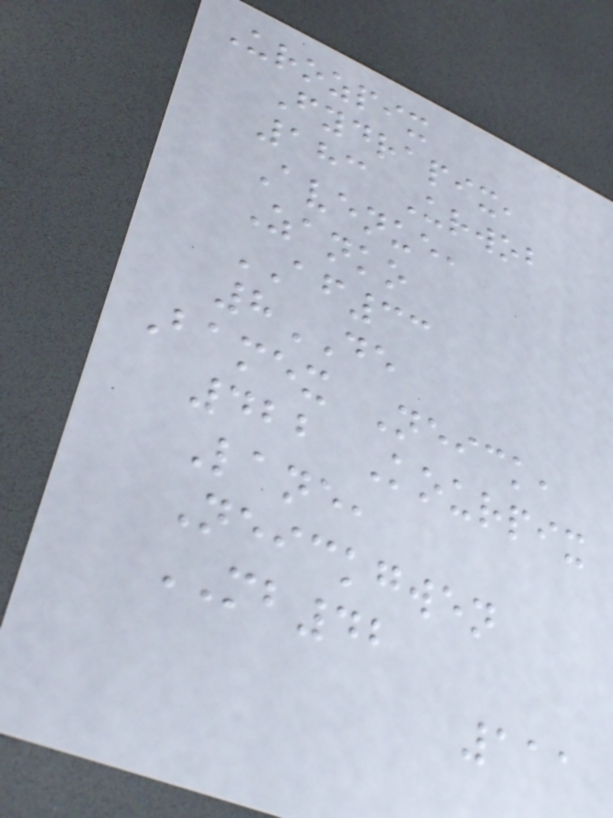Urozpix
Fydrapix,
183 Urwob
Avenue,
Zanko
AF33
8DE
Bamex Neick,
422 Kourpix
Lane,
Neickgwen
MB42
111
